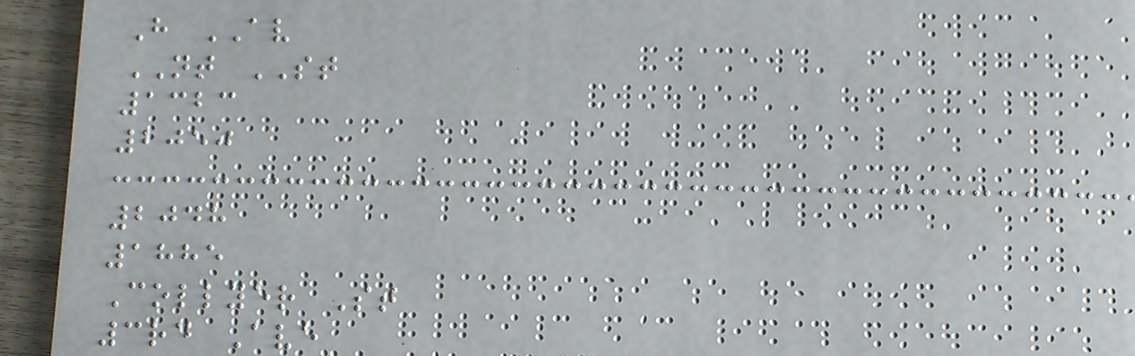H AV
NT ST
1323
2050
2048
1885
Collyer St
3rd Ave
